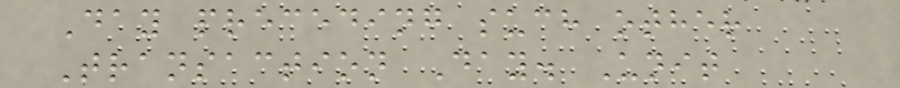Day preceding such other
Transaction Day. Unit
